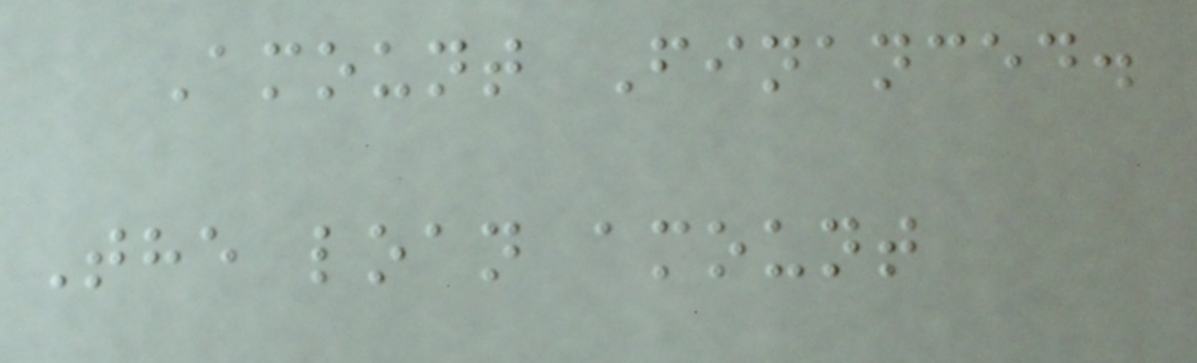Amount Financed.
The loan amount
